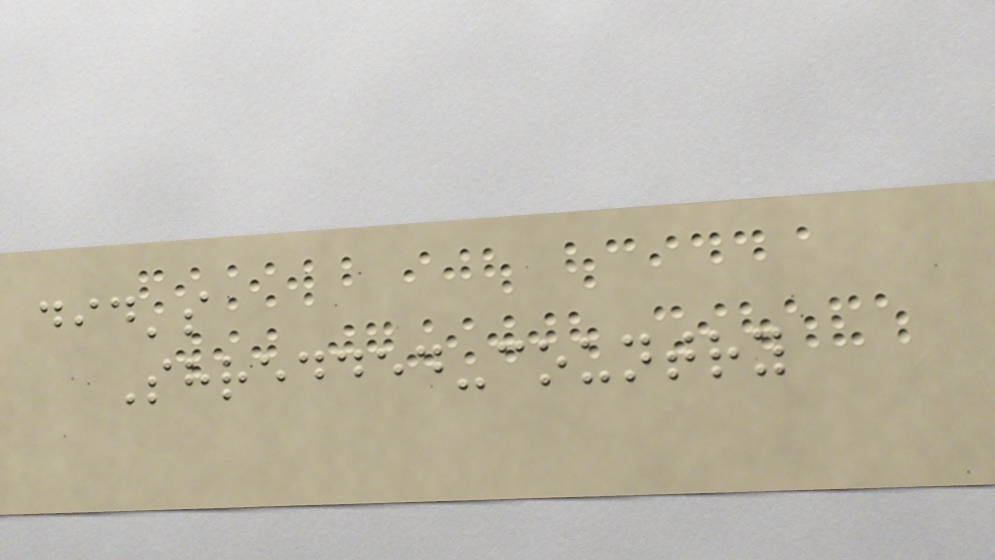did's
Shredded-country
